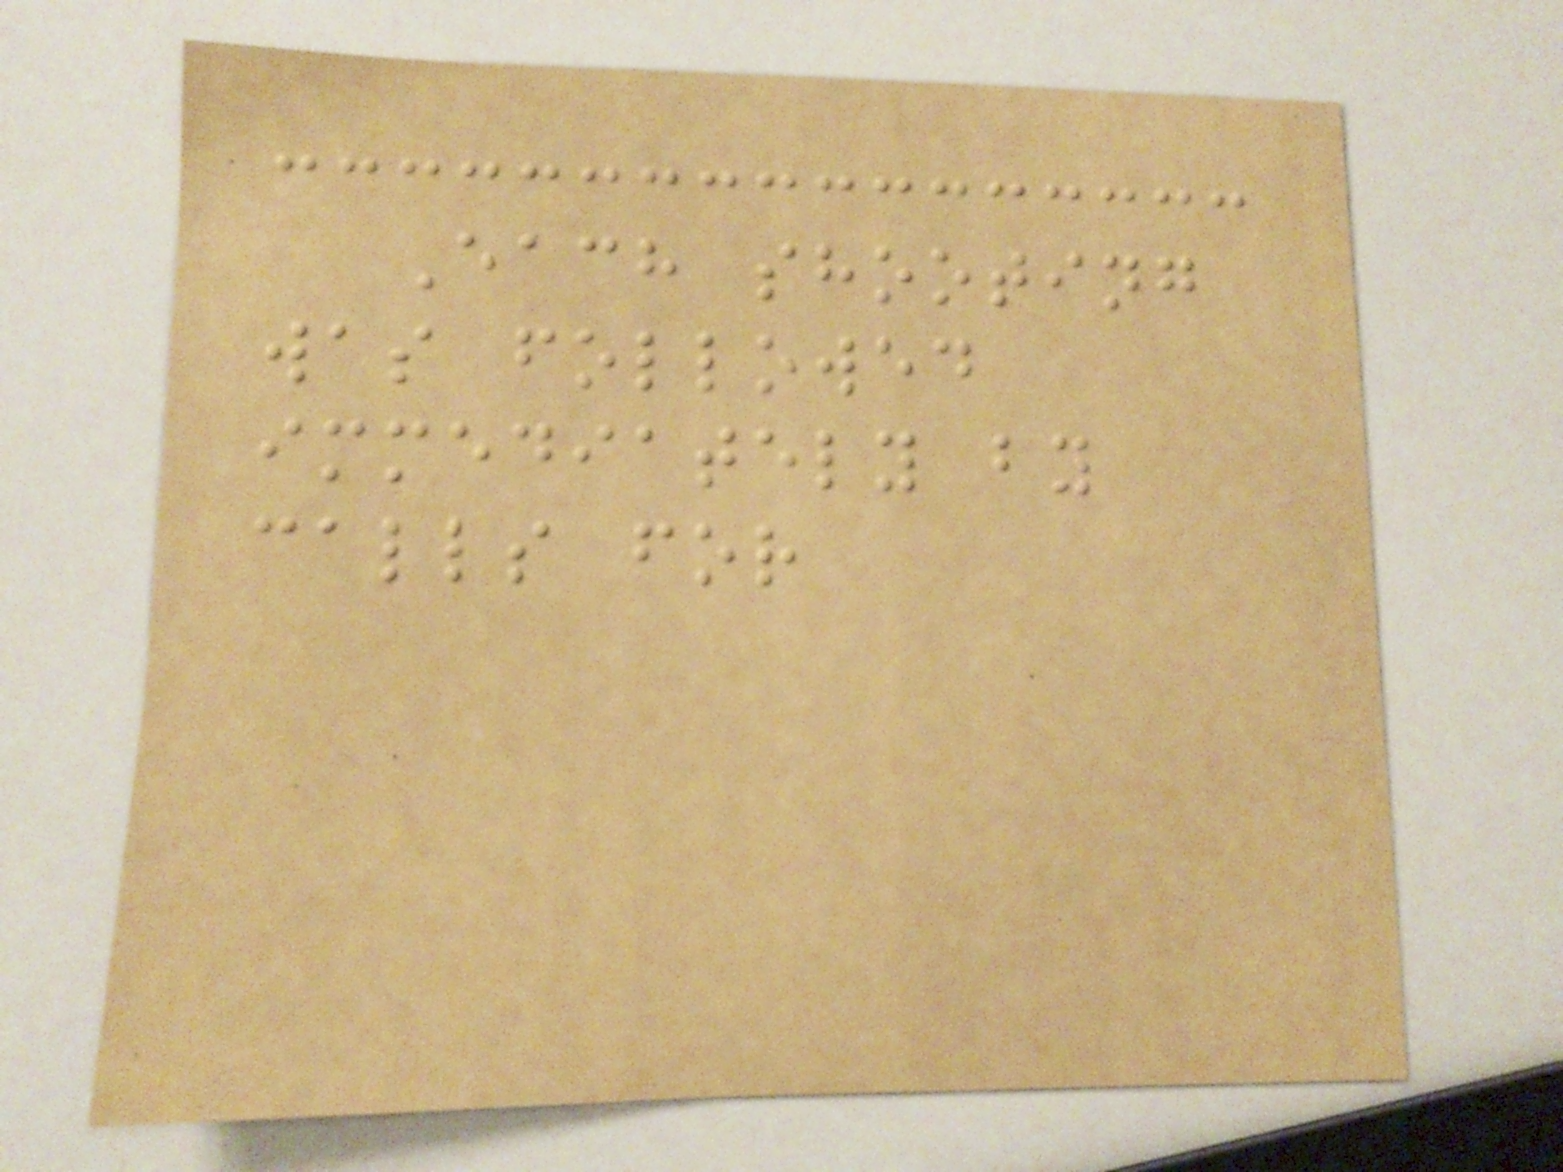Each shooting
was followed
immediately by
calls for
